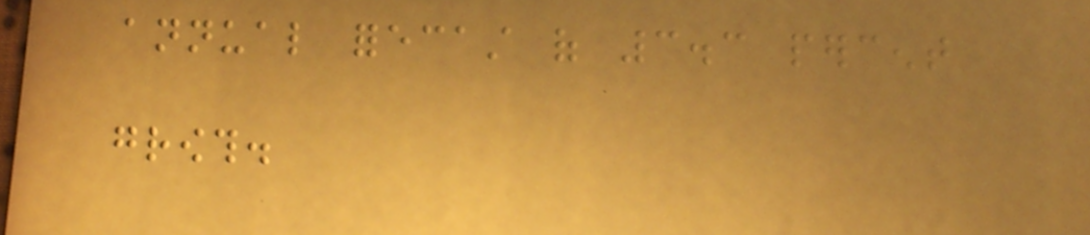annual forecast of 3.3 percent
growth.
